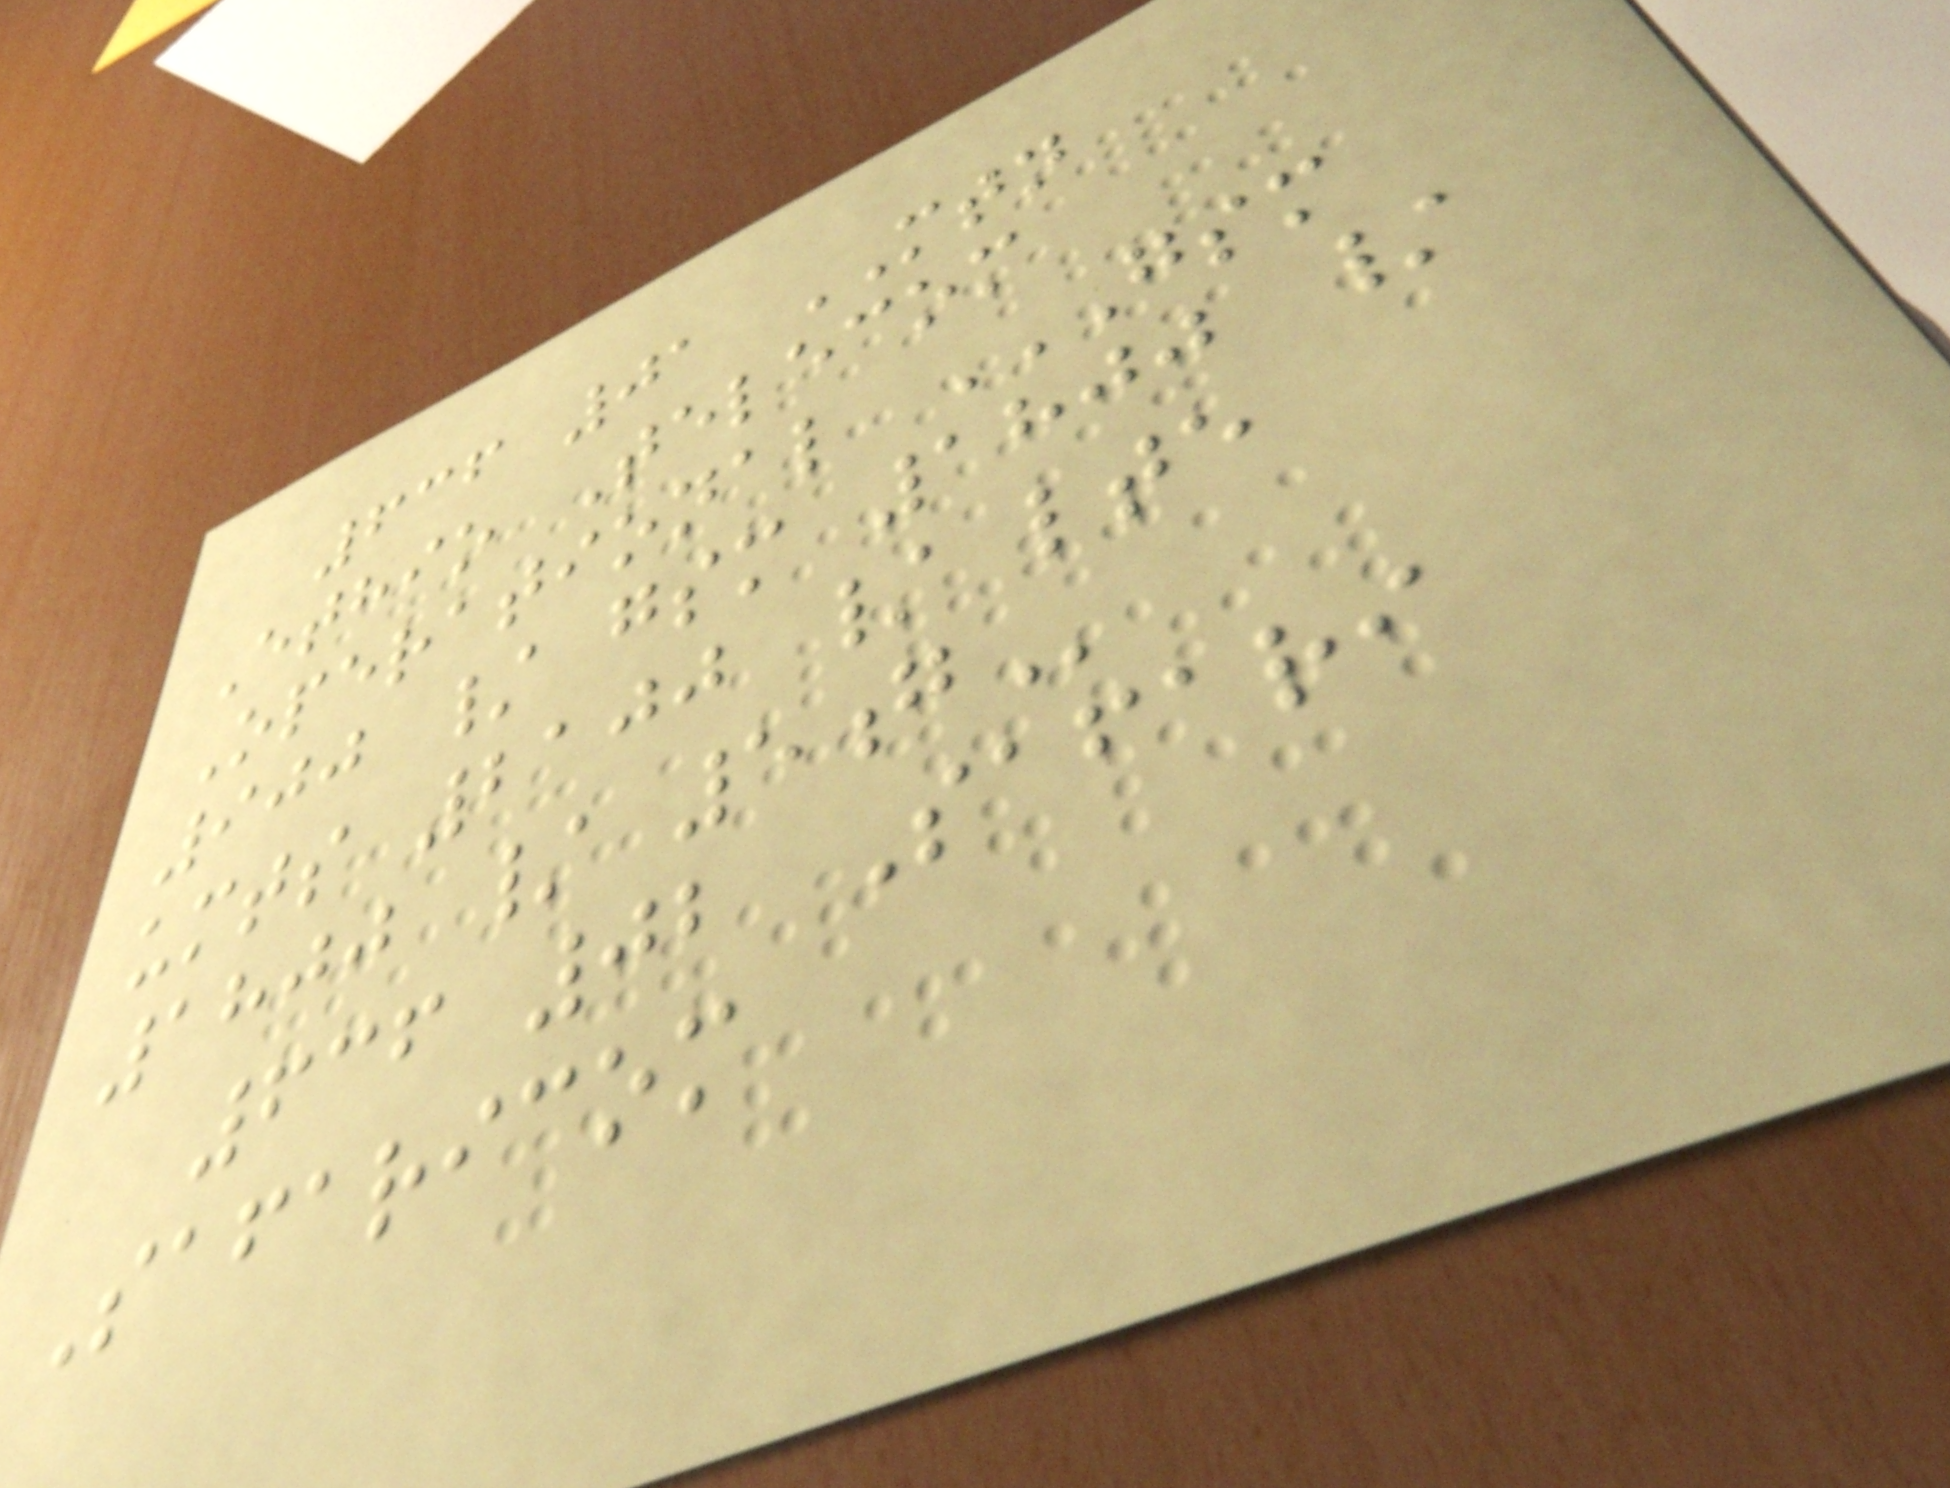636 01 MTN
Ethio Telecom
Operational GSM
900 / GSM 1800 /
UMTS 2100 / LTE
1800 / 5G
636 02 Safari
Safaricom
